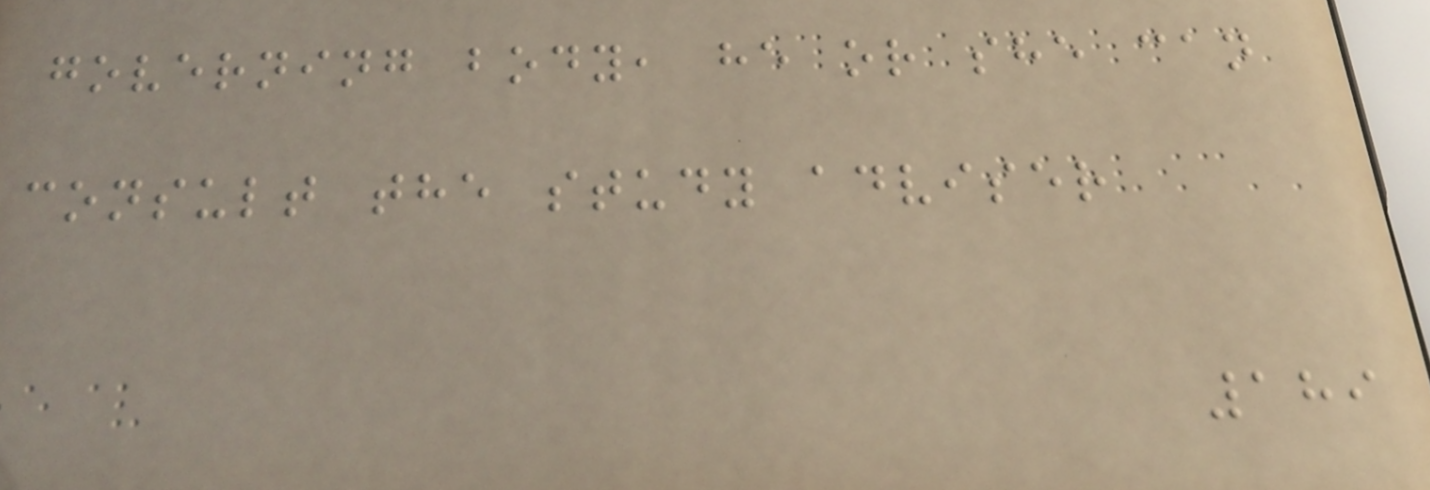governing body, he or she can
consult the study adviser
189
